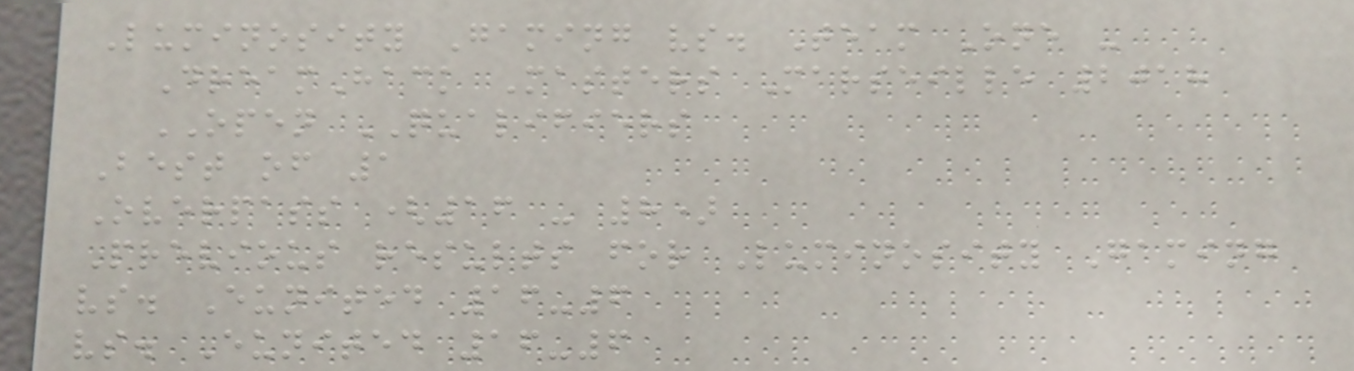Luminosity Gaming vs. Team One -
DreamHack Masters Marseille 2018
OPEN QUALIFIERS
Best of 1
Overpass (16 - 8)
Previous results for Luminosity Gaming
vs. Eunited 16-6
vs. Eunited 16-6
